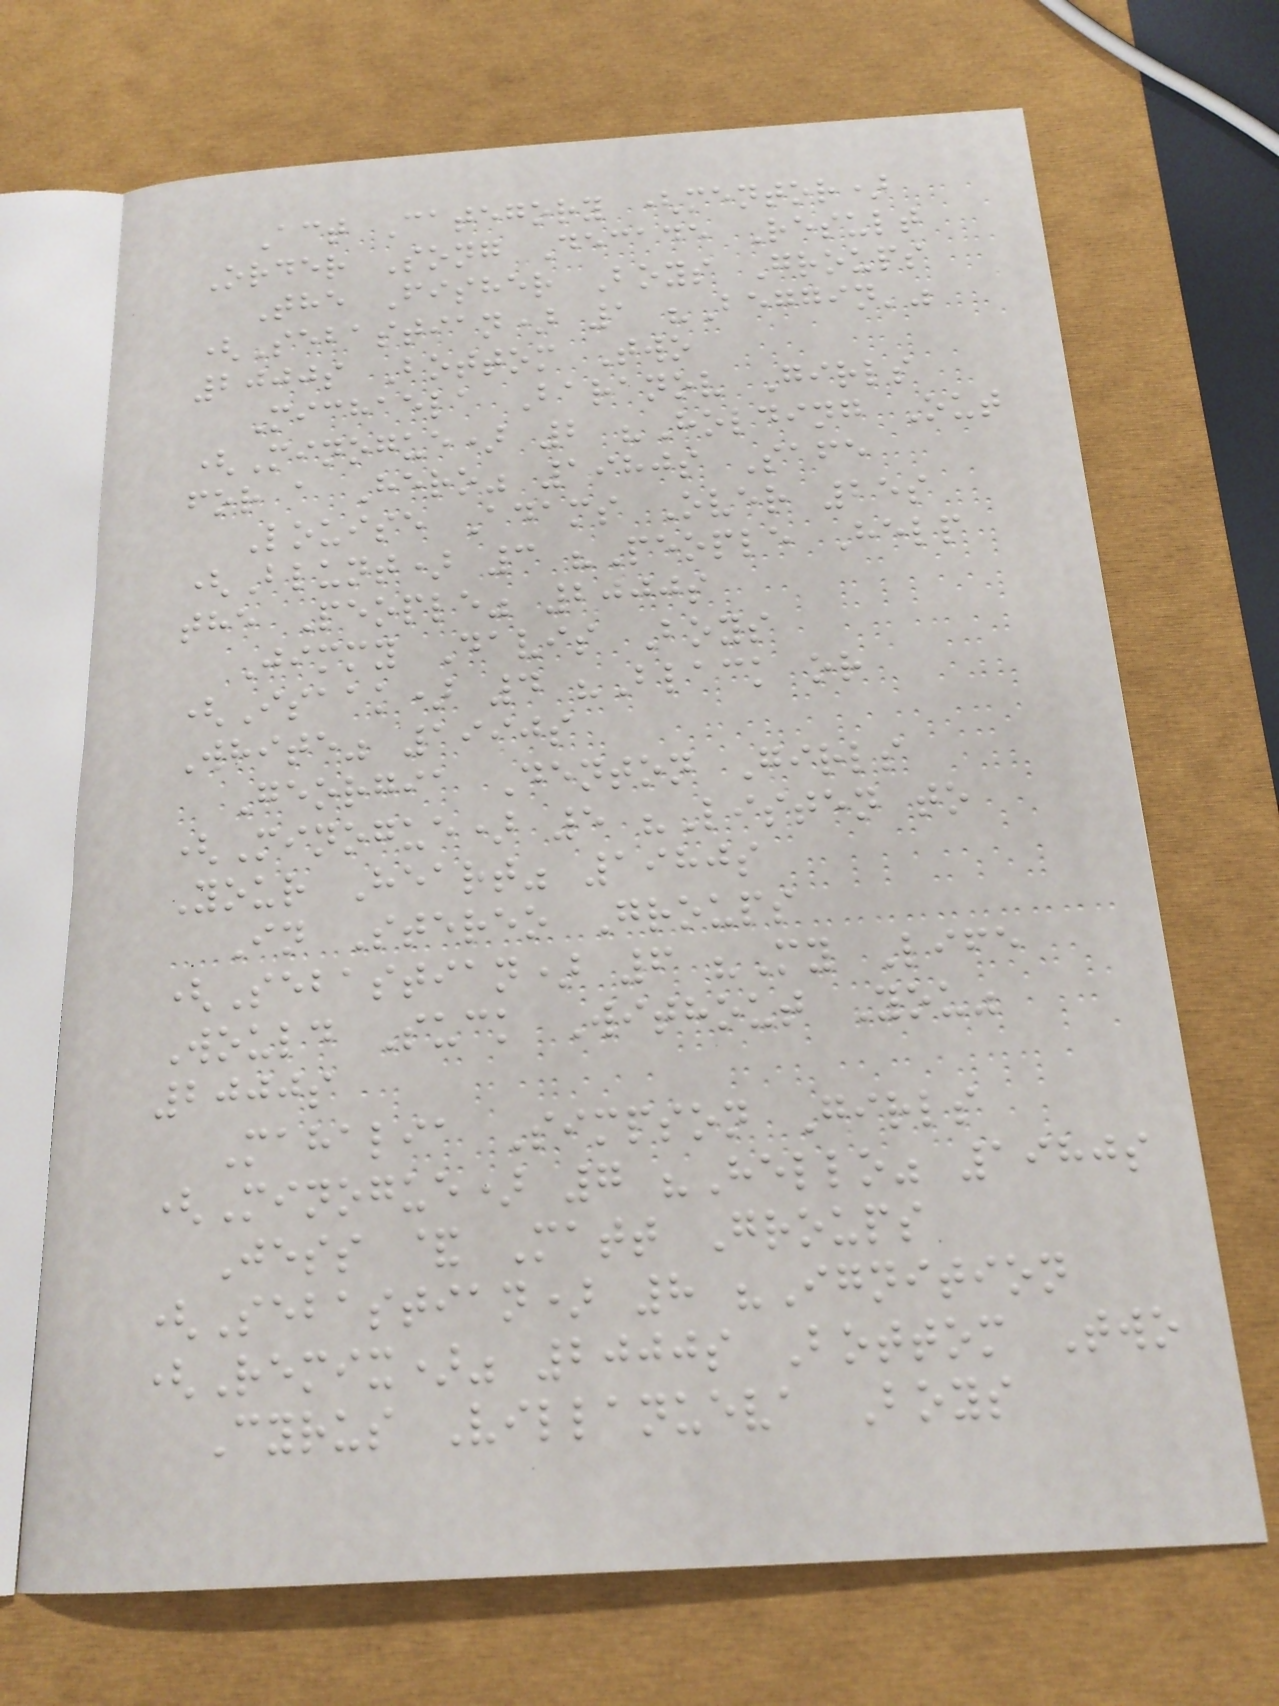Act Category (mentor)
Order Song Decade Result
The Fisher Boys Groups
(Sebastian) 1 "Beggin'"
2000s Bottom Two
Michaela Baranov Girls
(Minogue) 2 "Holding Out
for a Hero" 1980s Safe
Louise Adams Over 25s
(Blunt) 3 "People Help
the People" 2000s
Jimmy Davis Boys
(Isaak) 4 "Black or
White" 1990s
Georgia Denton Girls
(Minogue) 5 "Listen to
Your Heart" 1980s
In Stereo Groups
(Sebastian) 6 "My Life
Would Suck Without You"
2000s
Mahalia Simpson Girls
(Minogue) 7 "Hello" 1980s
Jess & Matt Groups
(Sebastian) 8 "Ignition
(Remix)" 2000s Bottom Two
Cyrus Villanueva Boys
